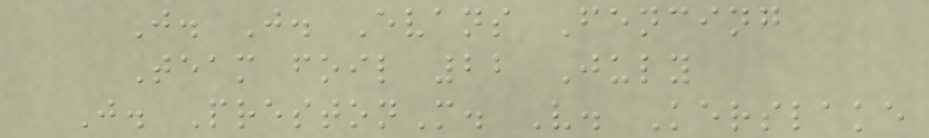J. J. Evans Fencing
Team foil 22 July
J. PrestonM. V. Kerslake
